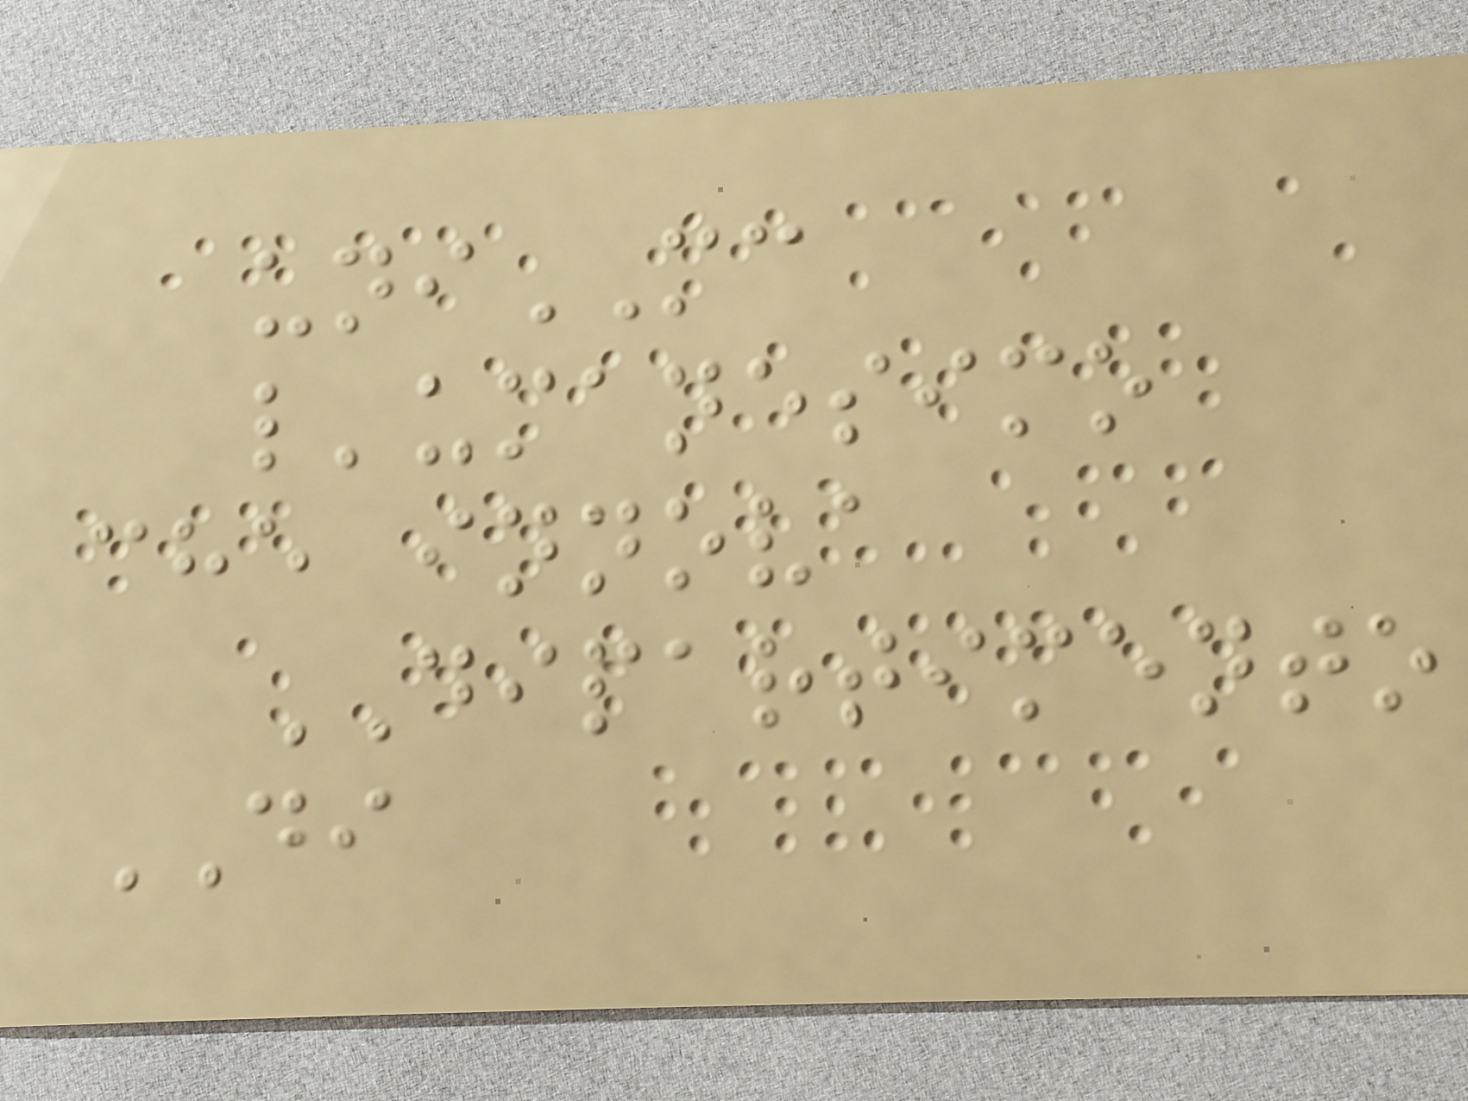uniMC
l'umanesimo
che innova
DIPARTIMENTO
DI
